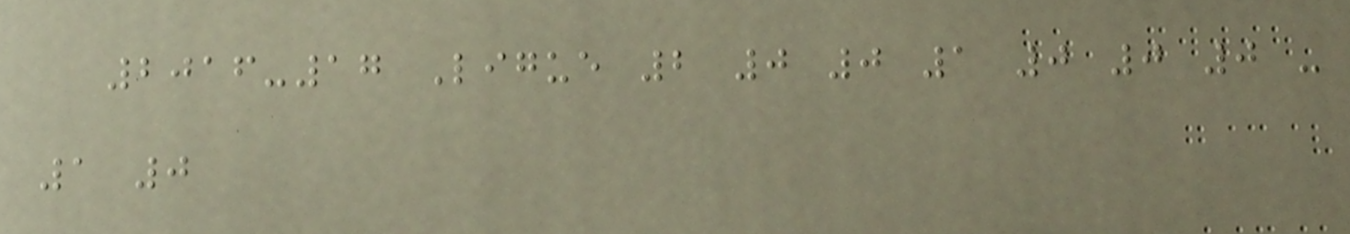2016-17 Ligue 2 0 0 1 0 0 0 -
1 0
